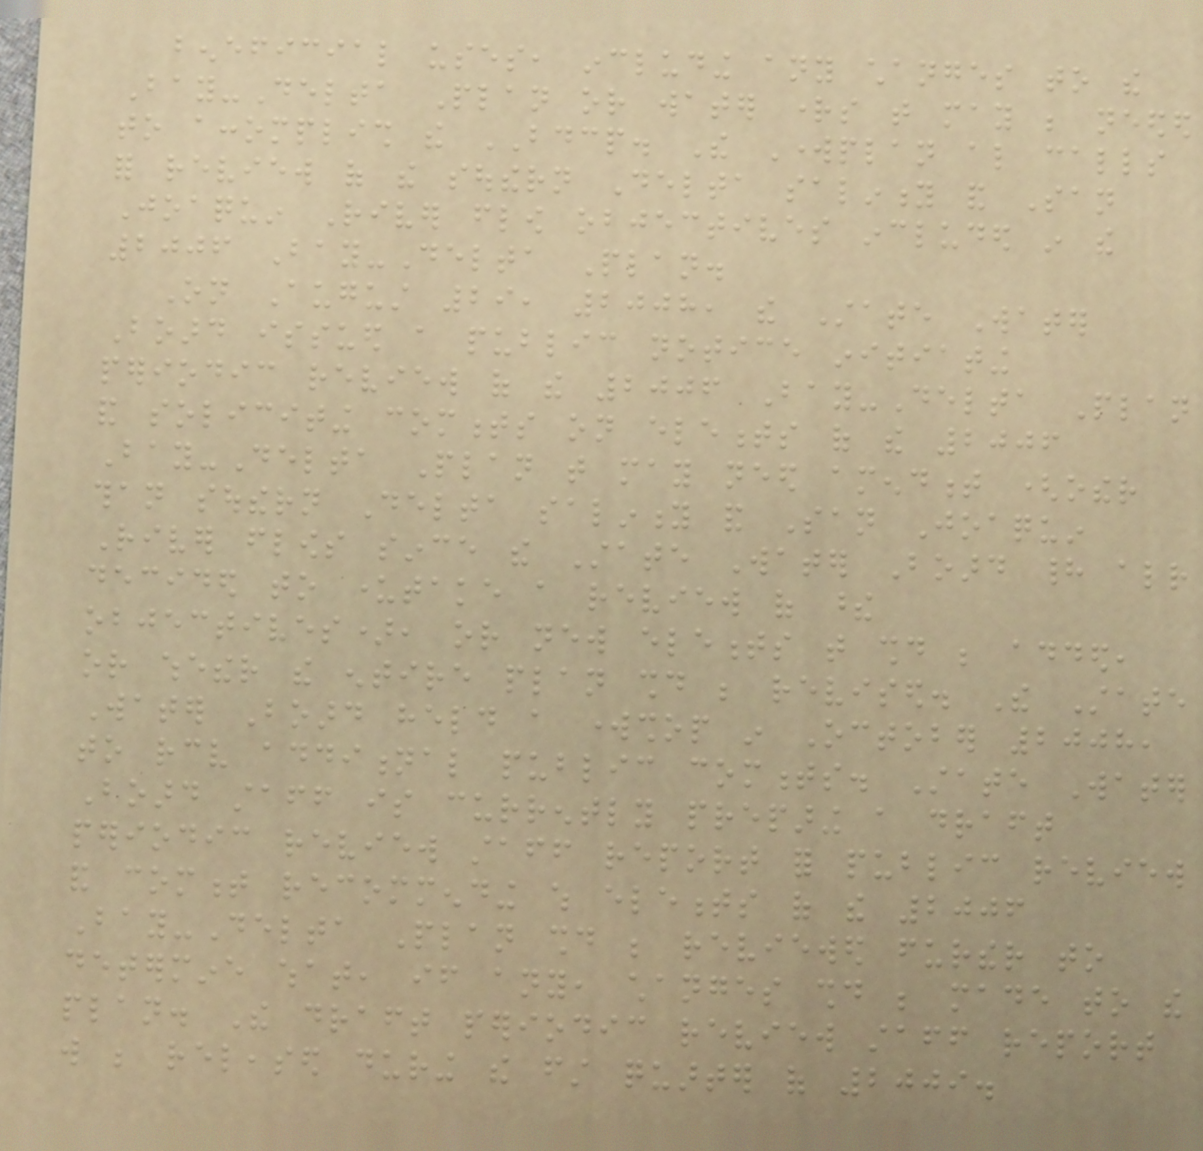beneficial uses, including any changes to the
Bay-Delta Plan or water rights that may be needed
to accomplish the BDCP. The Workplan also calls
for review of the southern Delta salinity and San
Joaquin River flow objectives included in the
2006 Bay-Delta Plan.
On August 29, 2008, the State Water
Board issued a public notice initiating
periodic review of the 2006 Bay-Delta Plan
and soliciting comments on elements of the 2006
Bay-Delta Plan that may need amendment (other
than southern Delta salinity and San Joaquin
River flows since the State Water Board had already
decided to undertake a review of these
objectives), or new elements that should be added,
or whether the entire plan should be revised. The State
Water Board held a workshop in October 2008,
to receive additional public comments. State Water
Board staff is currently preparing a draft
periodic review staff report for public review
and comment recommending which elements of the 2006
Bay-Delta Plan should be reviewed further to
determine what, if any, changes should be made to the
plan. The draft periodic review staff report
will be released during the first quarter of 2009.
